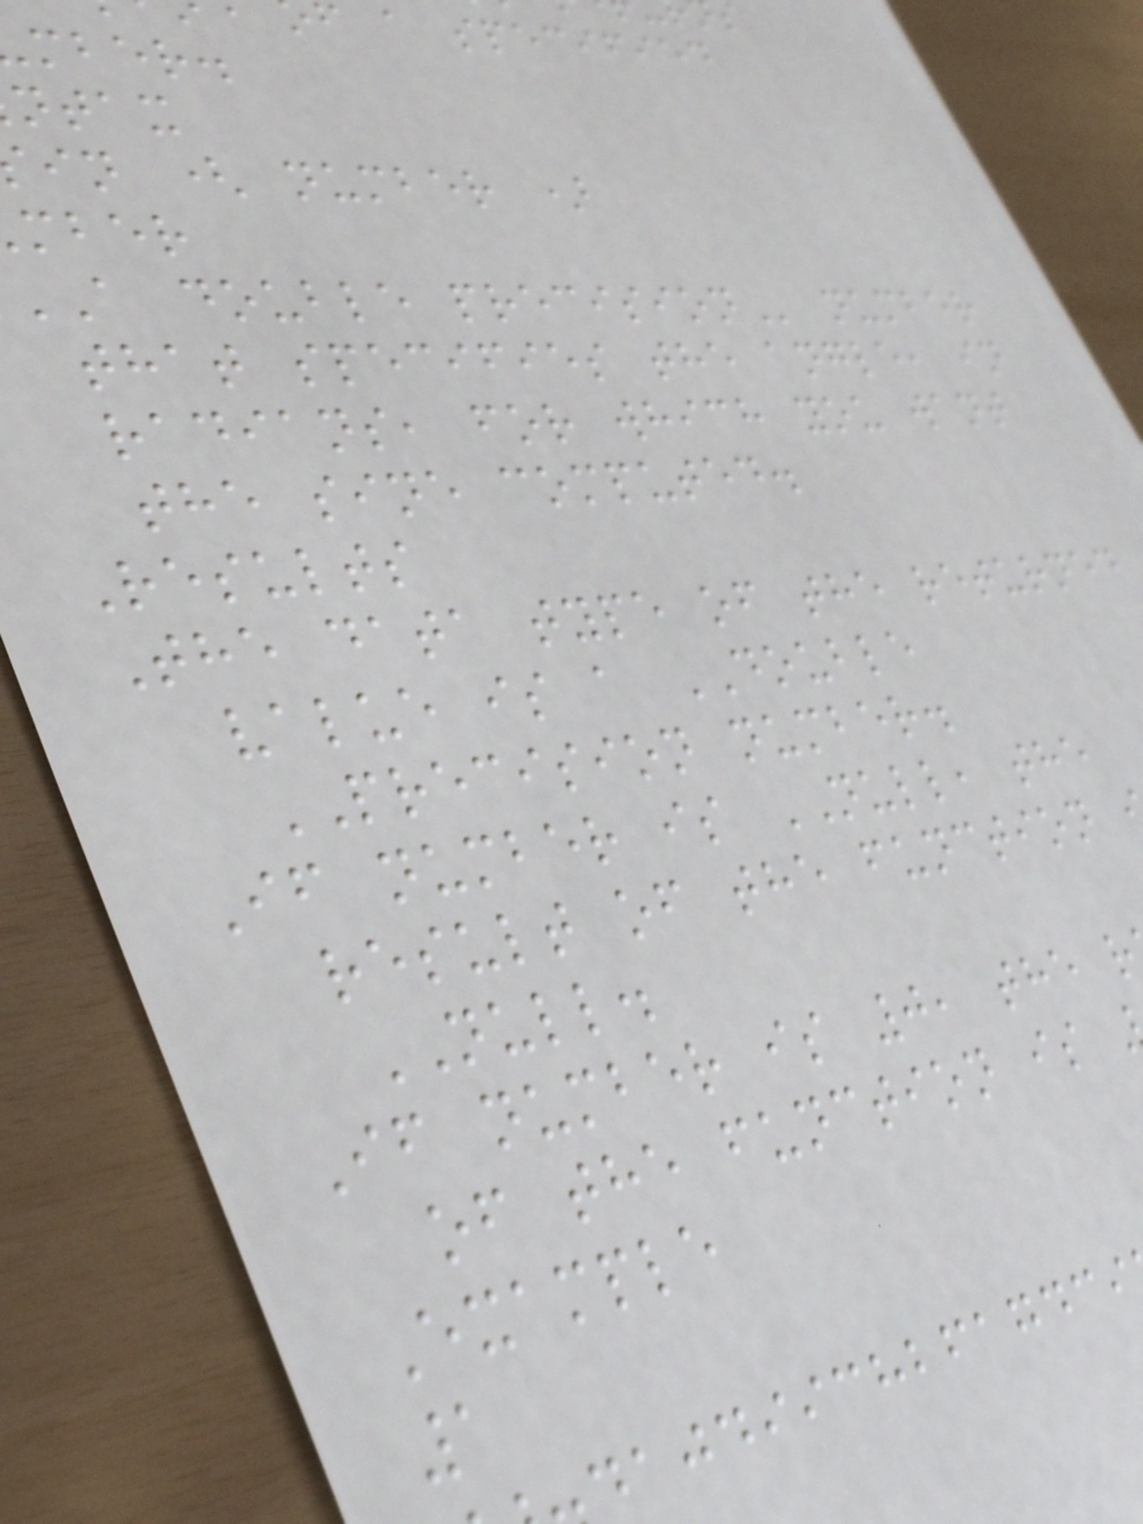f a specified
mber.
ntax
in ( number )
mber
A double
that specifies the angle, in
radians, for which you want
the sine computed.
Results
The data type of the returned
value is a DOUBLE
PRECISION number.
If number is NULL, the
result of the function
NULL.
If number is 0, the r
of the function is
Example
1
